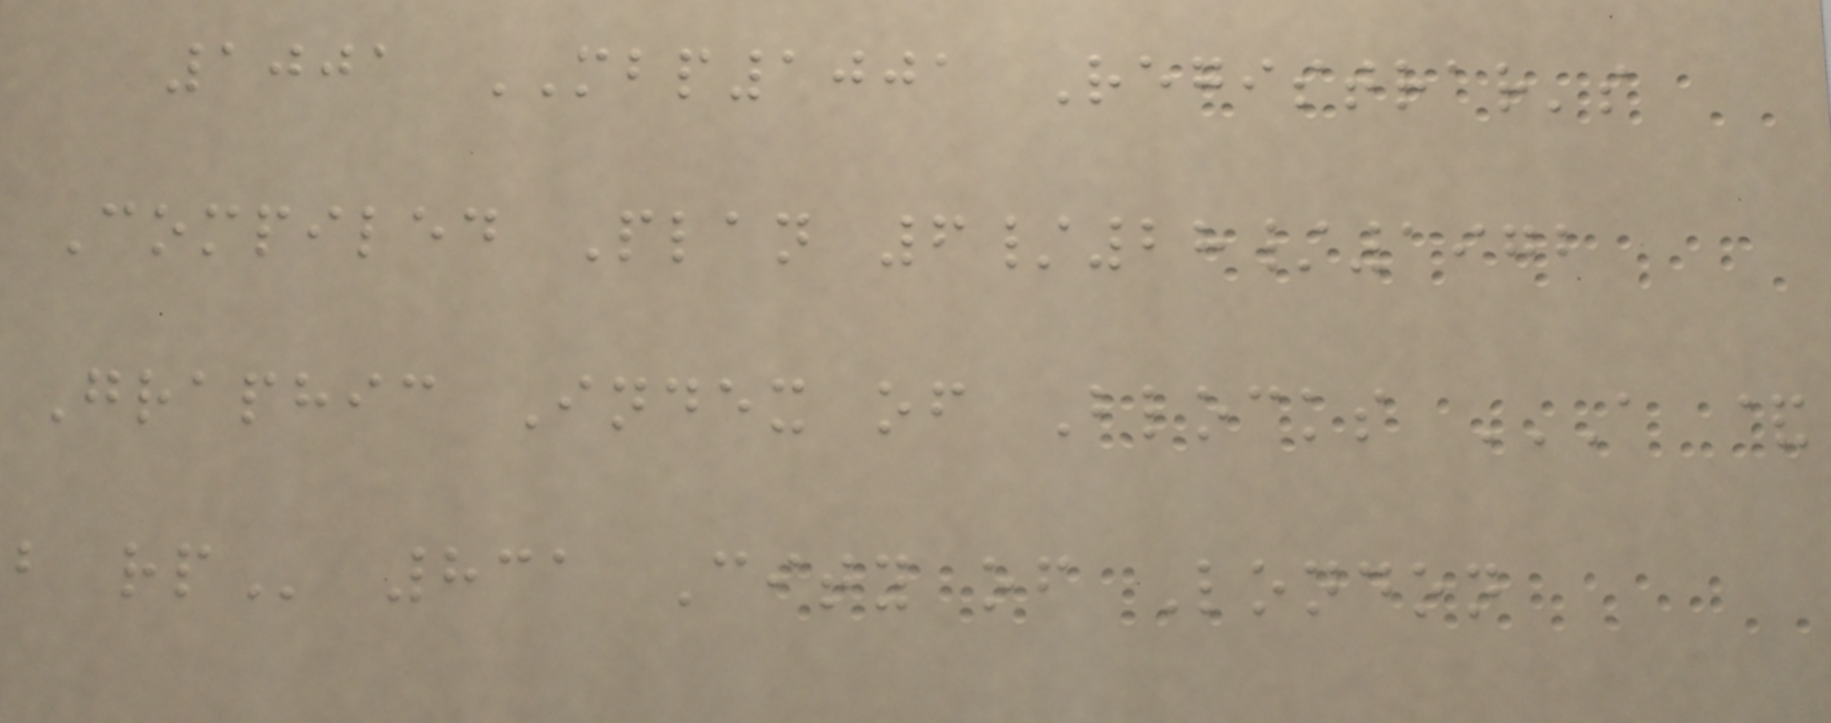1001 MBP1001 Registrar's
Compiled Plan 6/28/1972
Graphic Index of Blocks A &
B RP 831 City of London
